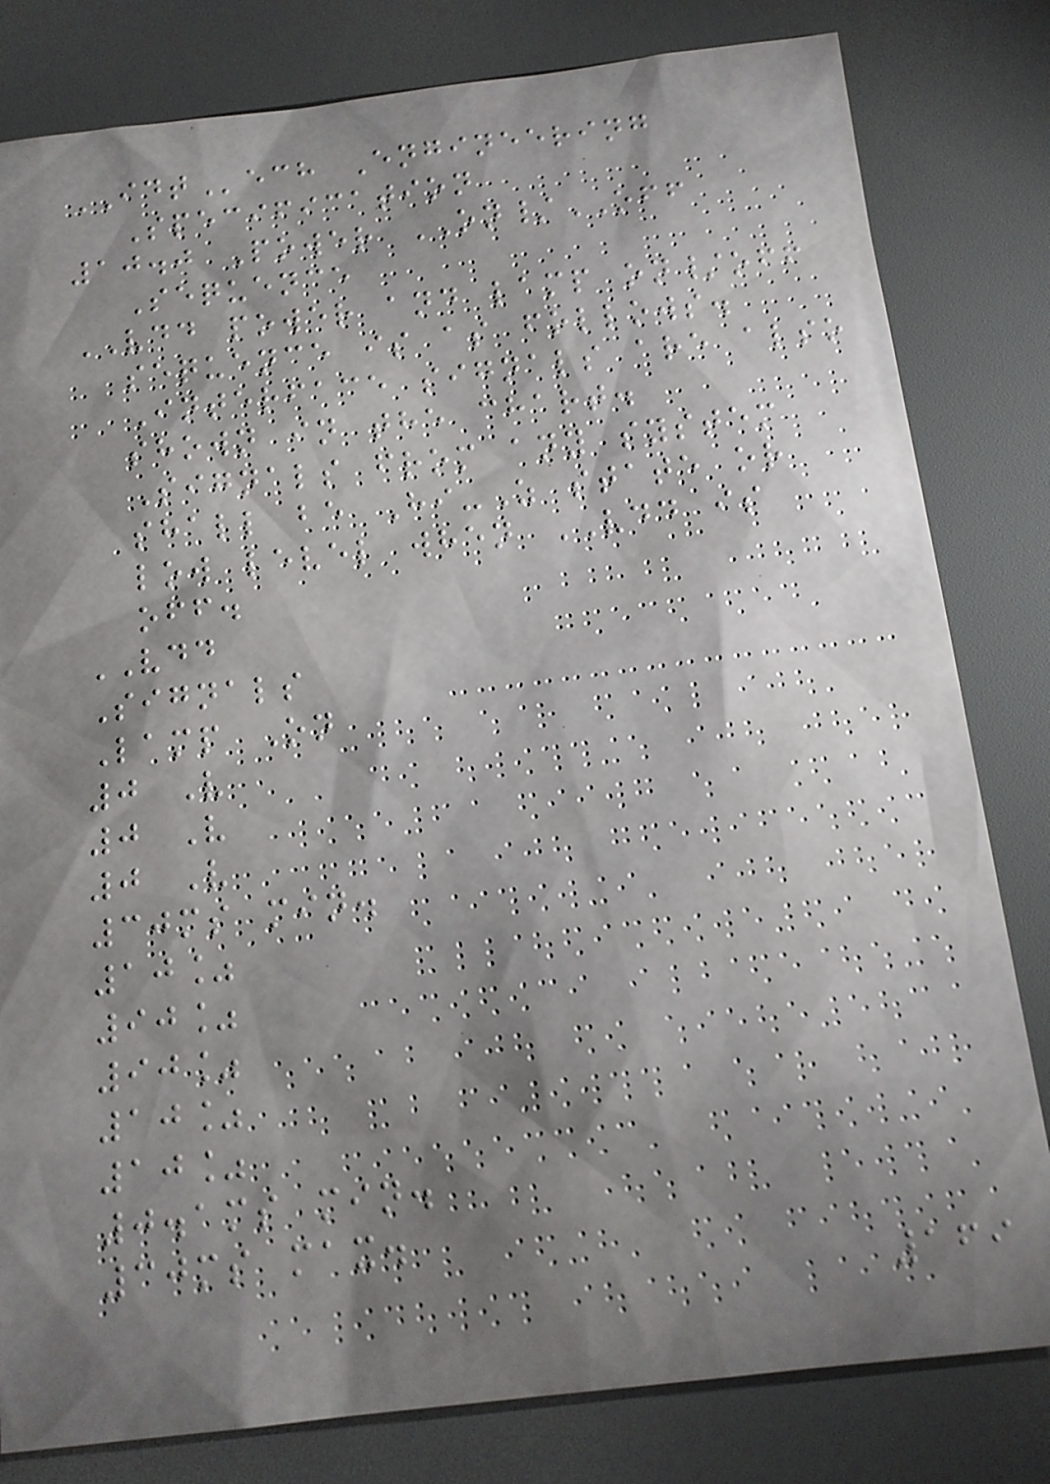IDTech Engineering
Specification
10.0 Power ON/OFF
Sequence
VDD power and lamp on/off
sequence is as follows.
Interface signals are also
shown in the chart.
Signals from any system
shall be Hi-Z state or
low level when VDD is
off.
VDD
Signals
Lamp On
0 V
0 V
0 V
30ms min.
10%
90%
90%
10%
10%
0.1ms min.
30ms max.
169
